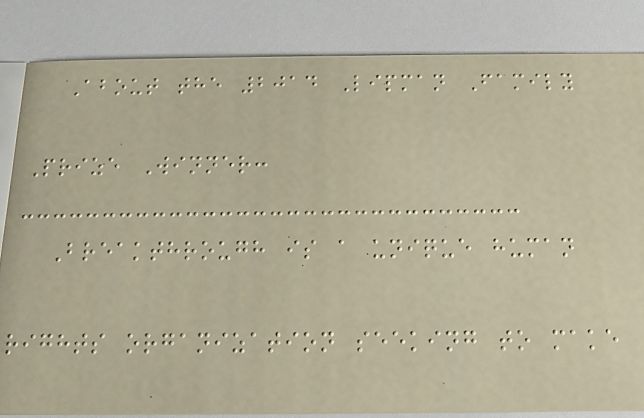About the 2014 Lipman Family
Prize Winner:
Breakthrough is a unique human
rights organization seeking to make
